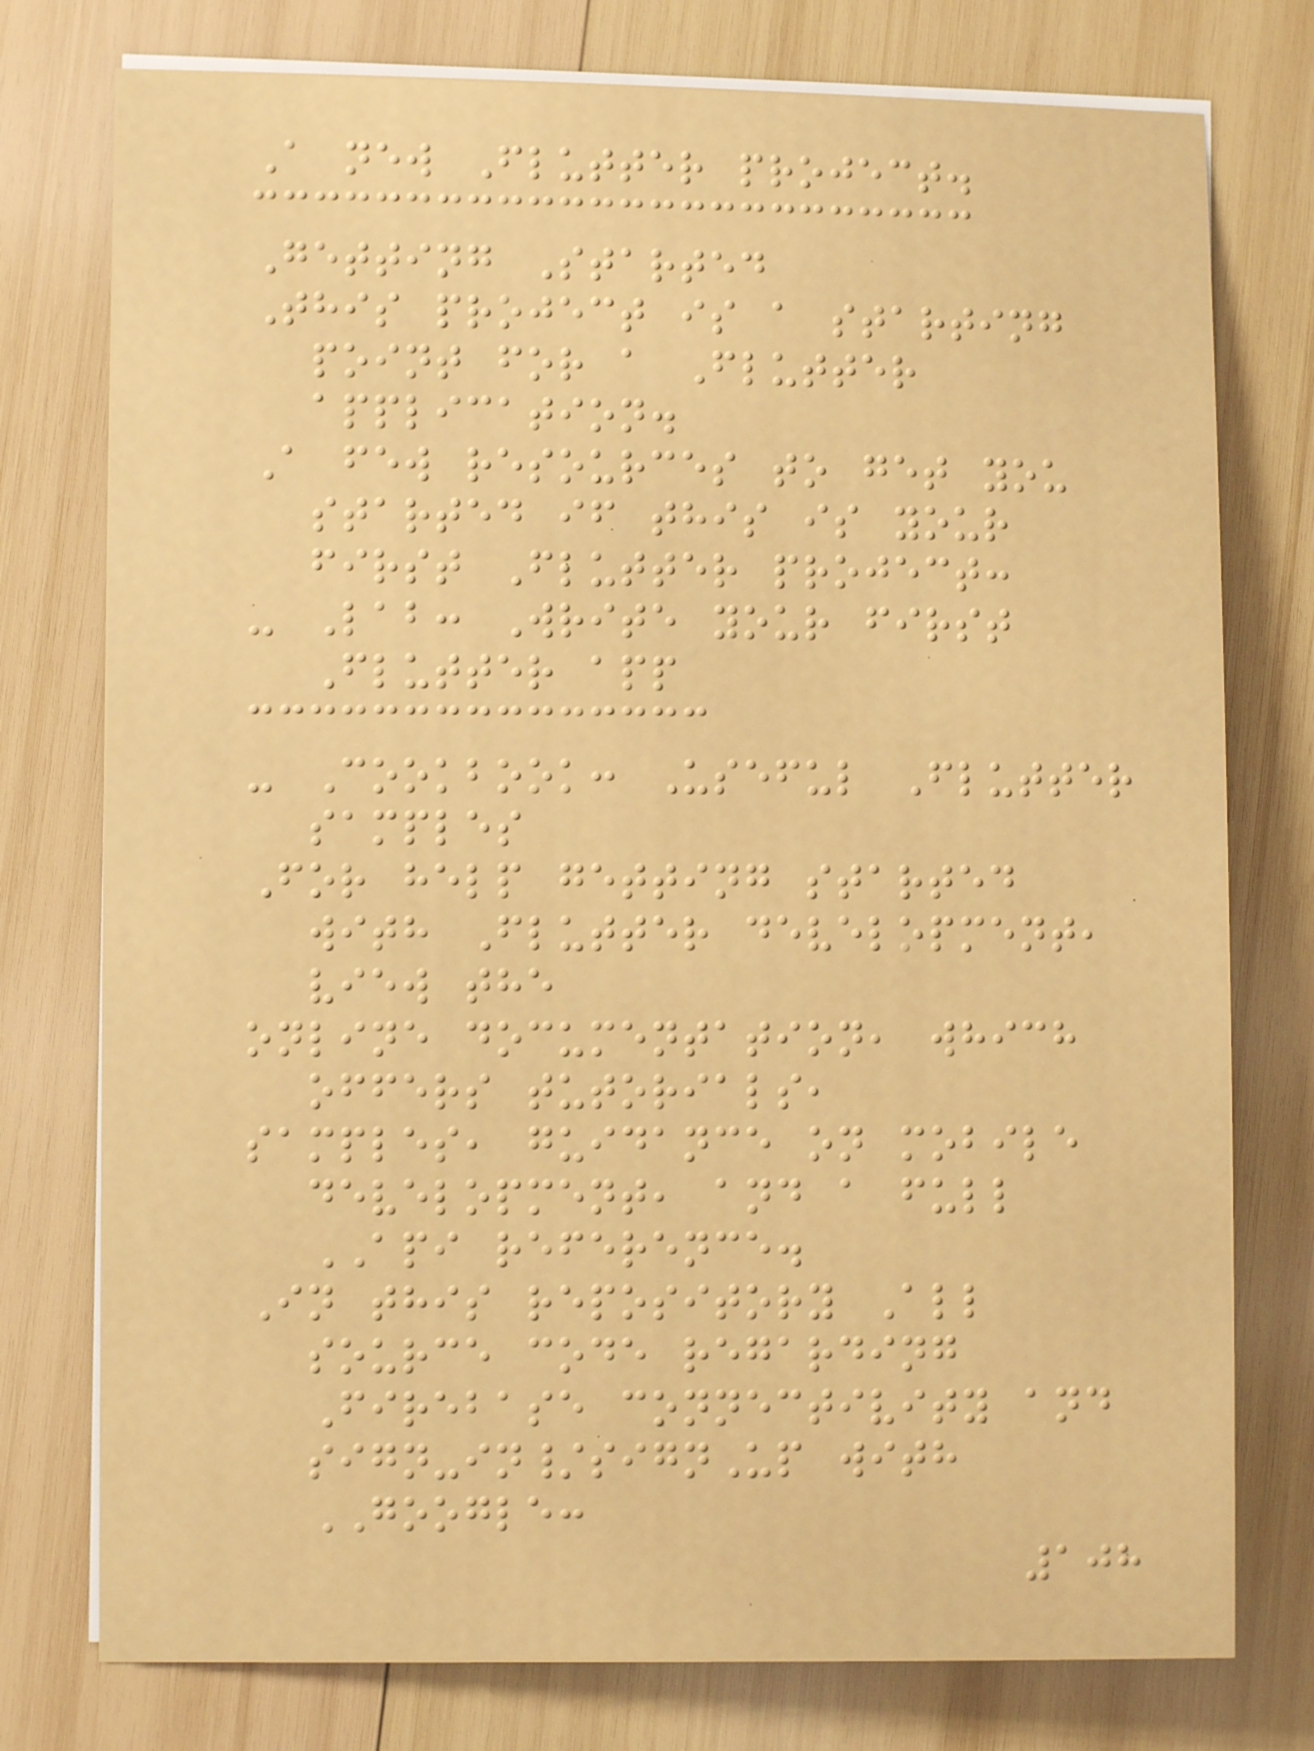A new Flutter project.
Getting Started
This project is a starting
point for a Flutter
application.
A few resources to get you
started if this is your
first Flutter project:
- Lab: Write your first
Flutter app
- Cookbook: Useful Flutter
samples
For help getting started
with Flutter development,
view the
online documentation, which
offers tutorials,
samples, guidance on mobile
development, and a full
API reference.
In this repository All
source code regarding
Firebase connectivity and
sign-in/signUp with
GOOGLE:
108
